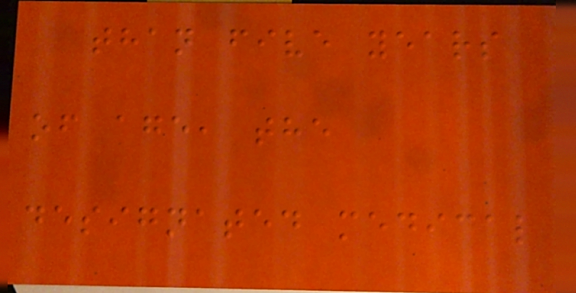than five years
of age, the
designated medical
